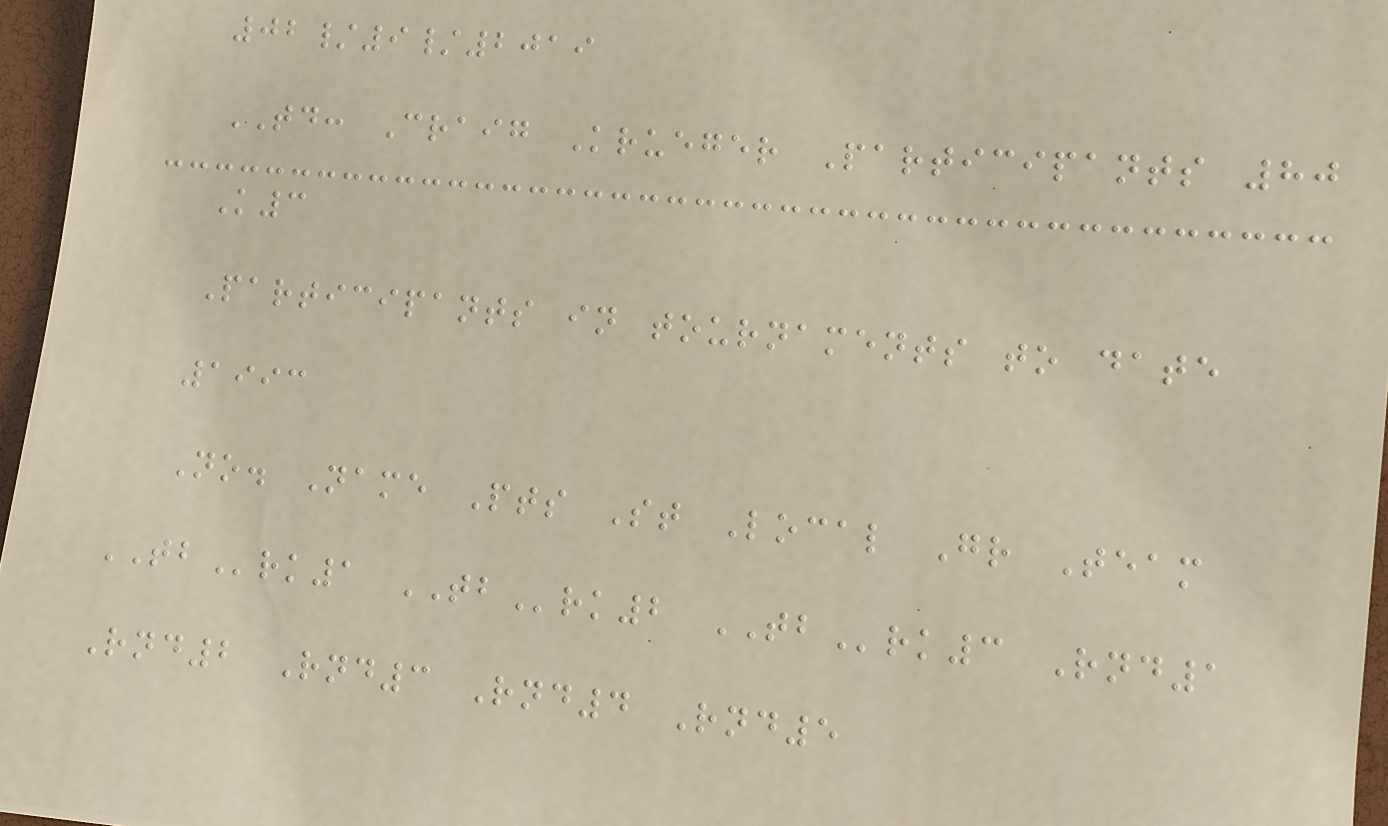02/9/2019
TD: Craig Krueger Participants 80
K3
Participants in tournaments to date
1993
No. Name Pts St Local Gr Team
TBrk1 TBrk2 TBrk3 Rnd1
Rnd2 Rnd3 Rnd4 Rnd5
